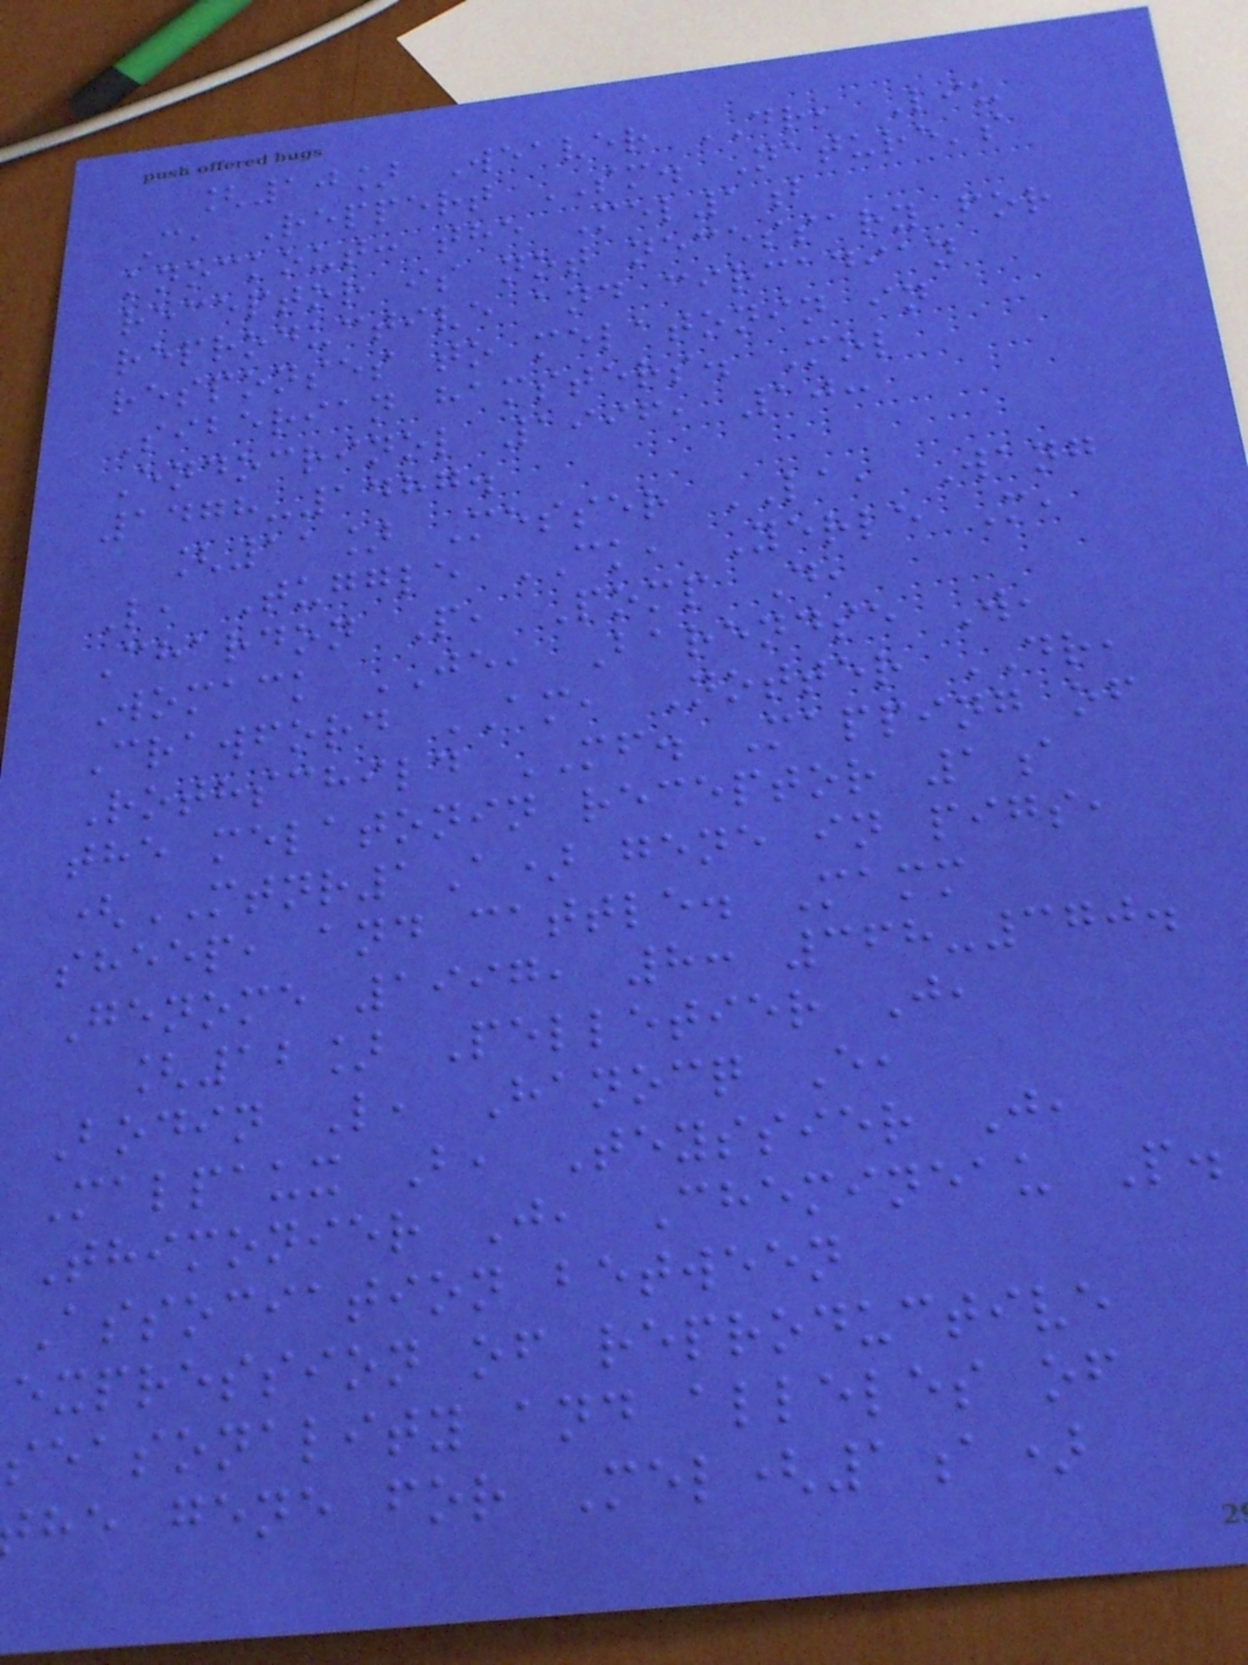[10] Weaver DR, Liu
C, Reppert SM. Nature's
knockout: the Mel1b
receptor is not necessary for
reproductive and circadian
responses to melatonin in
Siberian hamsters. Mol
Endocrinol 1996, 10:
1478-1487.
[11] Messer LA, Wang
L, Tuggle CK, Yerle M,
Chardon P, Pomp D,
Womack JE, Barendse W,
Crawford AM, Notter DR,
Rothschild MF. Mapping of
the melatonin receptor 1a
(MTNR1A) gene in pigs,
sheep, and cattle. Mamm
Genome 1997, 8: 368-370.
[12] Pelletier J,
Bodin L, Hanocq E,
Malpaux B, Teyssier J,
Thimonier J, Chemineau P.
Association between
expression of reproductive
seasonality and alleles of
he gene for Mel(1a)
